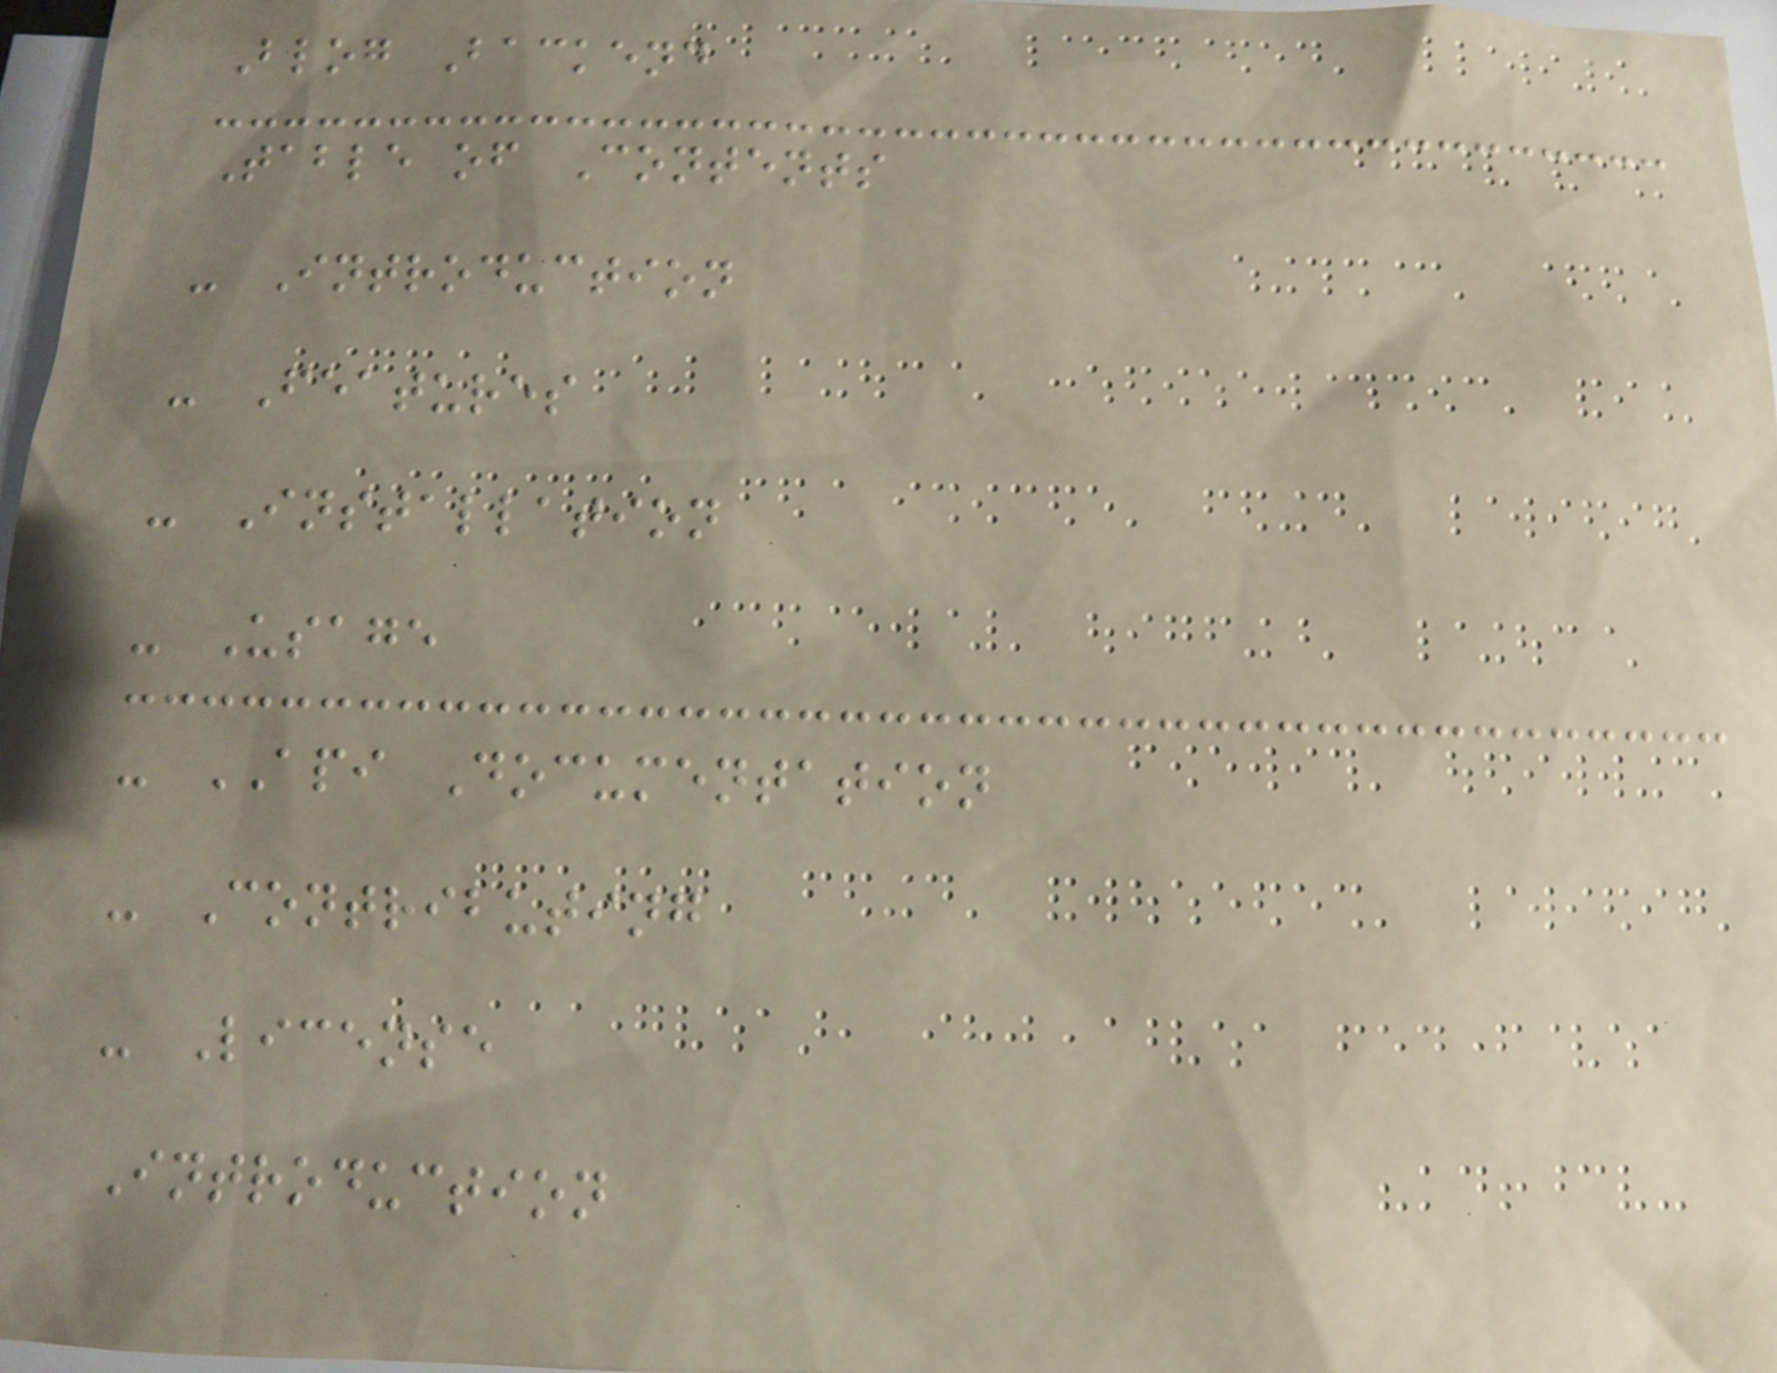Blog Backend
Table of Contents
- Introduction
- Features
- Installation
- Usage
- API Documentation
- Contributing
- License
Introduction
